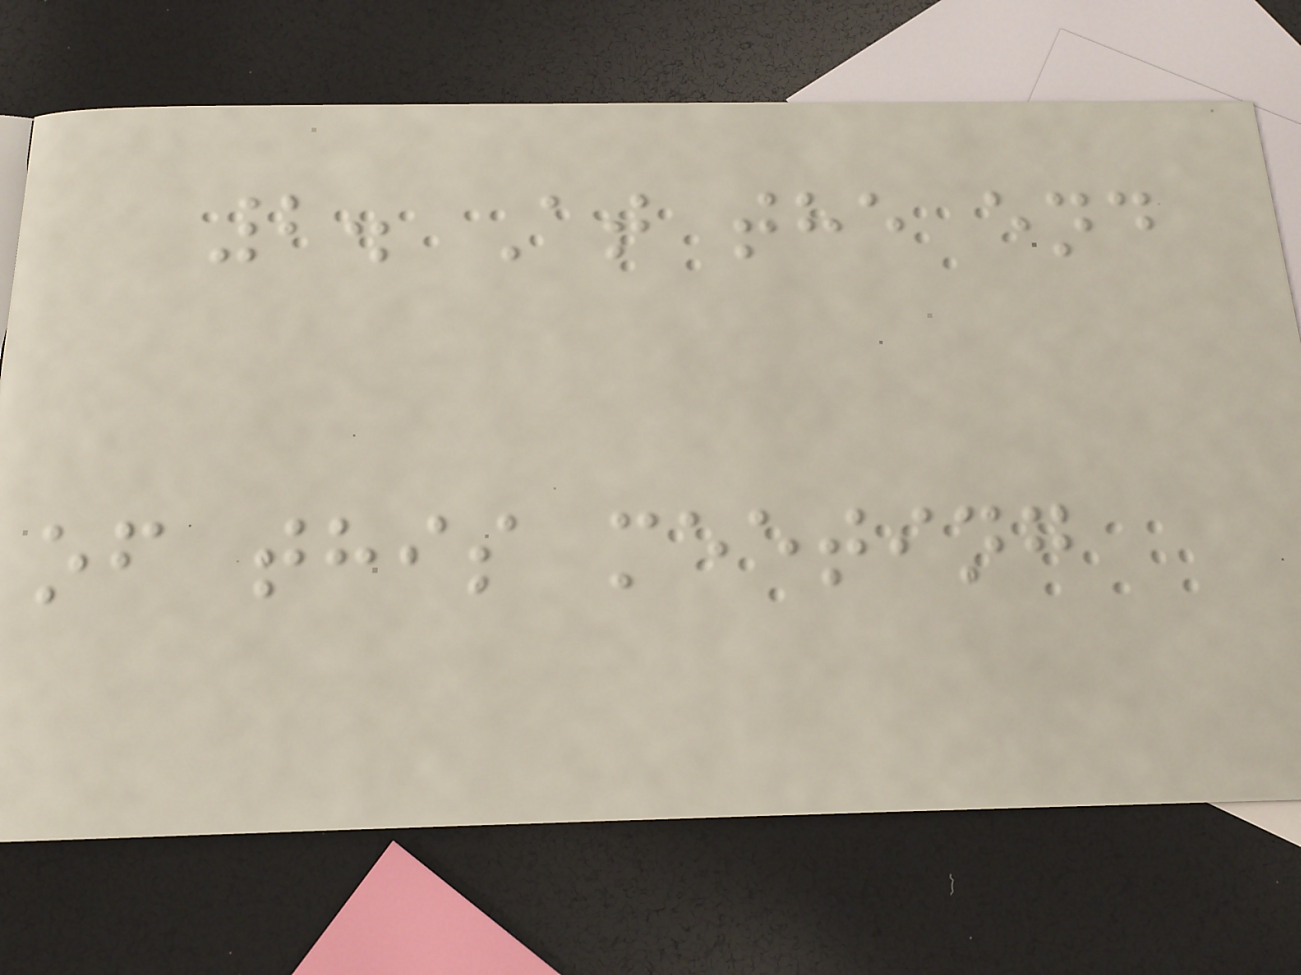2. At the end
of this meeting
